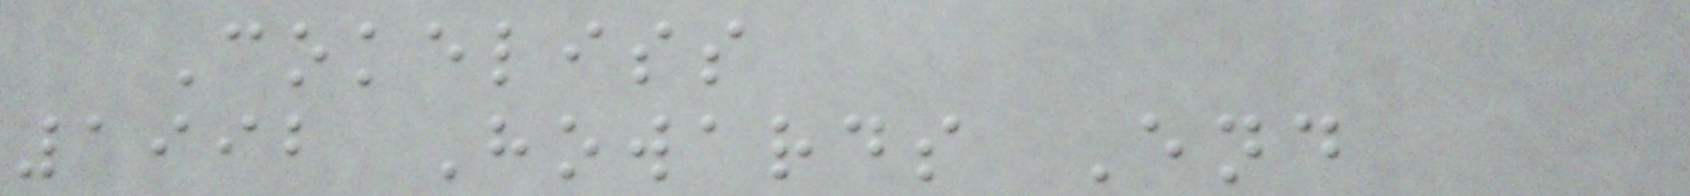Cokeliss
1992 Howards End
